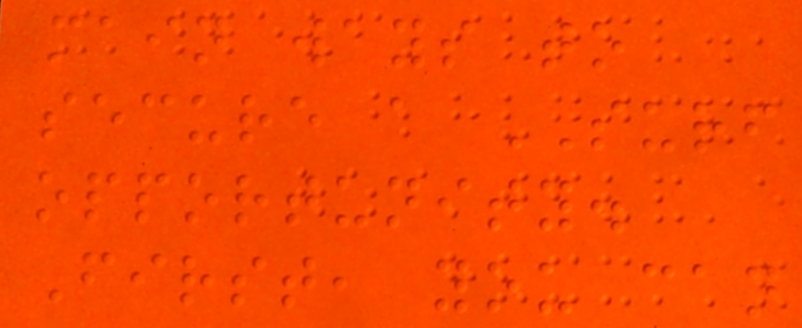main ways to
secure a SURF
opportunity.
First, you can
